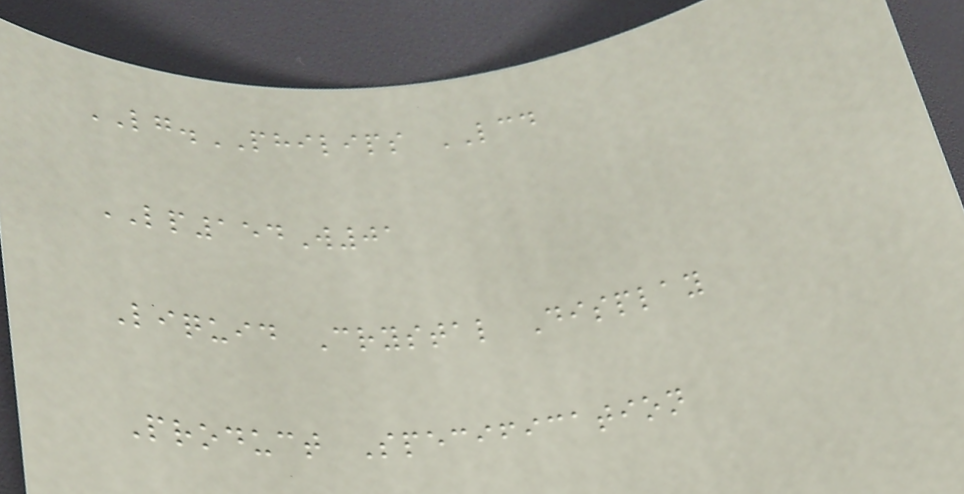LG.PHILIPS LCD
LP154W01
Liquid Crystal Display
Product Specification
